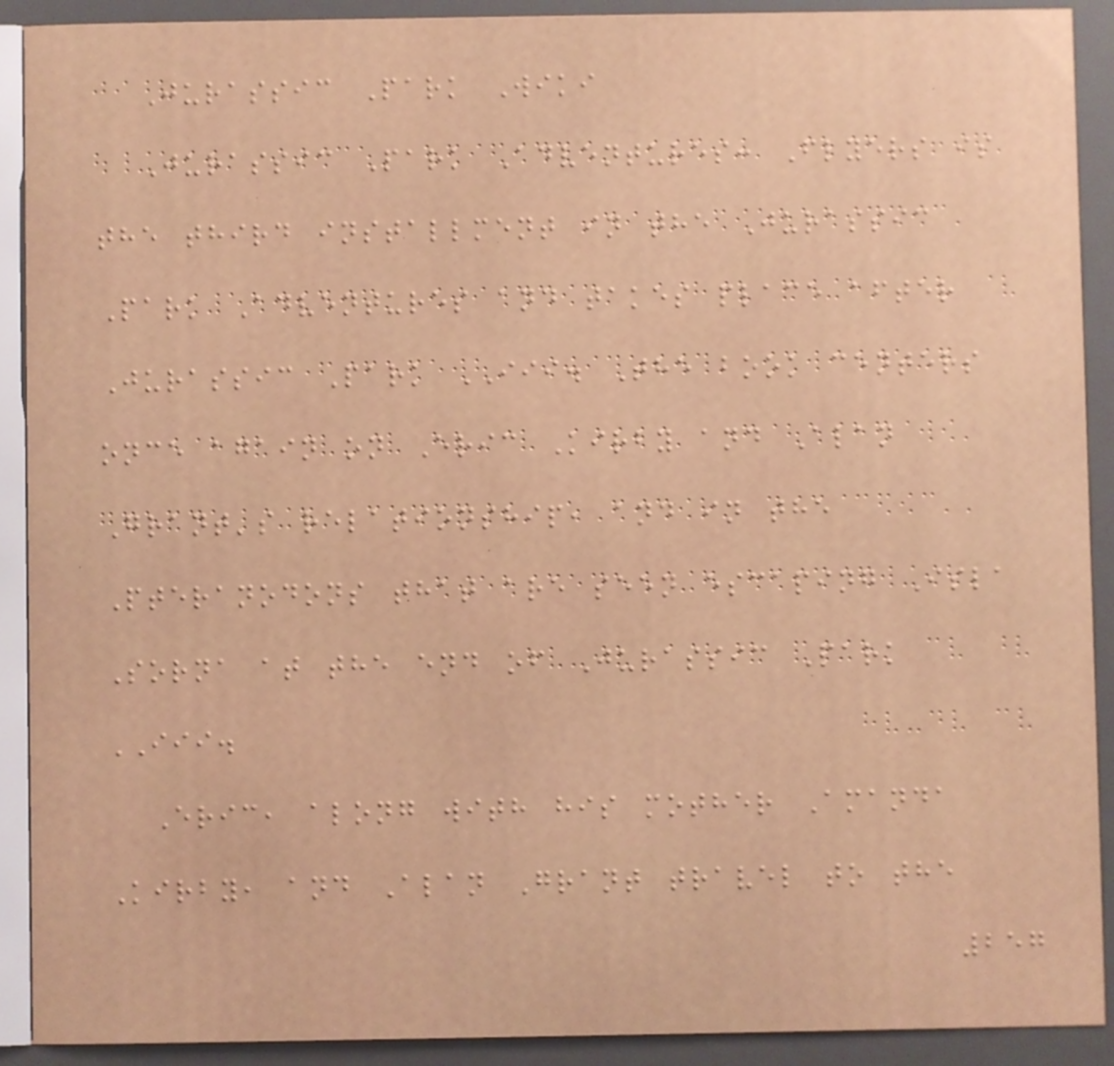Jurassic Park Wiki
Jurassic Park Adventures: Flyers is
the third installment in the Jurassic
Park Adventures and takes place after
Jurassic Park III. The book centers
once again on Eric Kirby and Alan
Grant's relationship, and in the
Pteranodons that are seen escaping Isla
Sorna at the end of Jurassic Park
III.
Eric, along with his mother Amanda
Kirby, and Alan Grant travel to the
257
